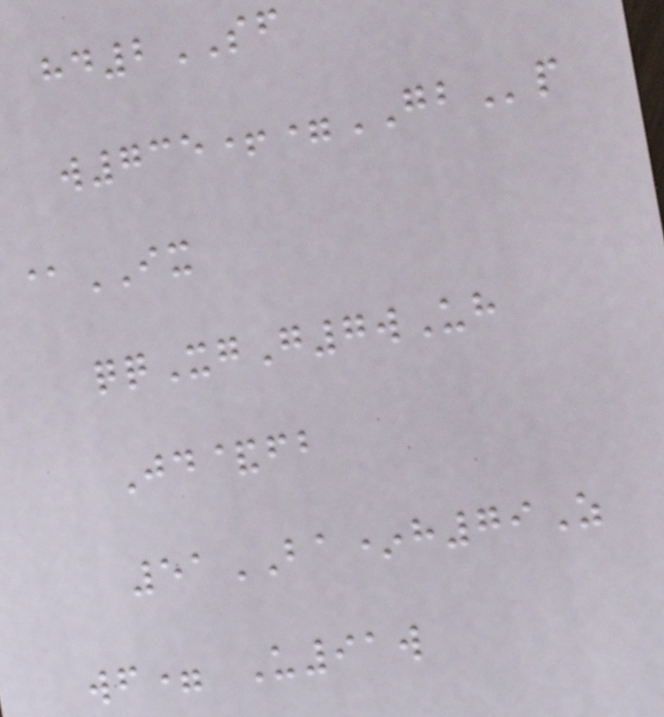hd2SF
w735+=GBp
@IX
qqXgG7wUh
Jd&fb
51BA*h79Z
wf= U91w
